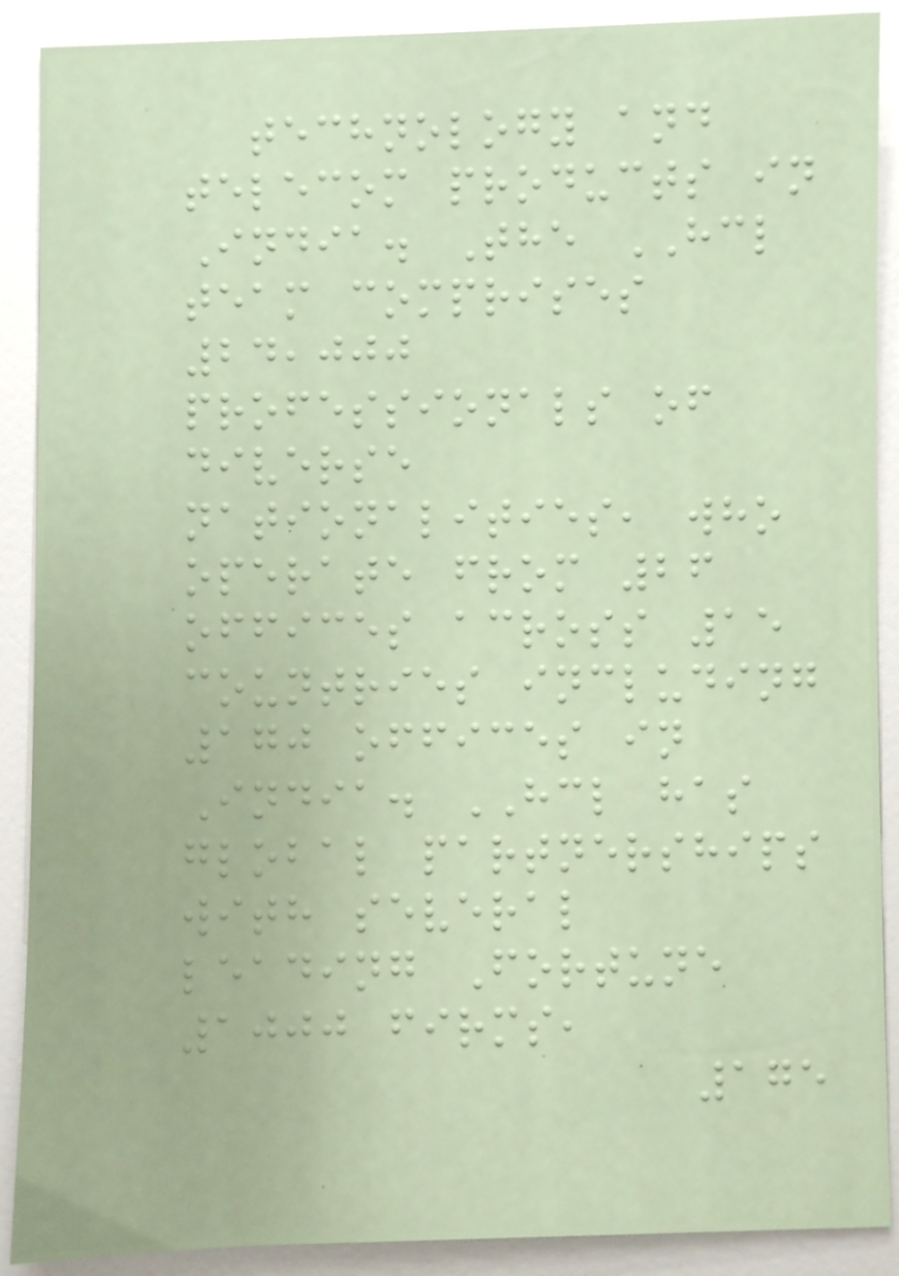technology and
telecom products in
India. The HCL
team comprises
24,000
professionals of
diverse
nationalities, who
operate from 26
offices across 15
countries including
170 offices in
India. HCL has
global partnerships
with several
leading Fortune
1000 firms,
175
